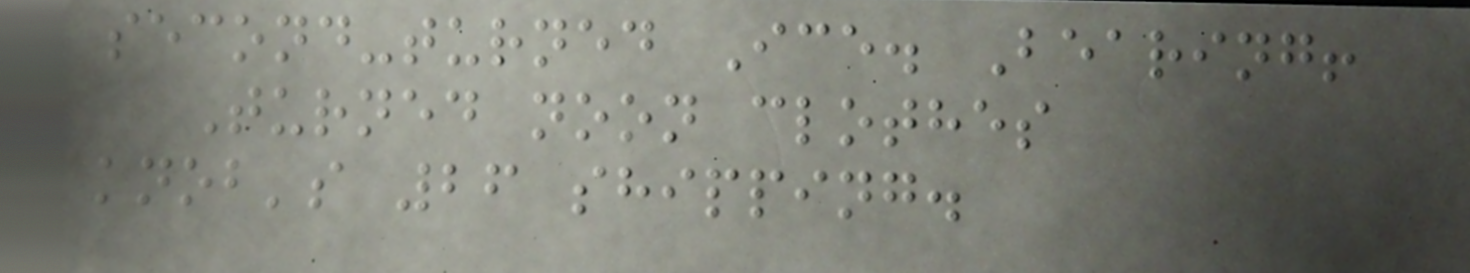second-turned Ice. Bearing!
Turned noon clothes
knob's 26 shipping.
